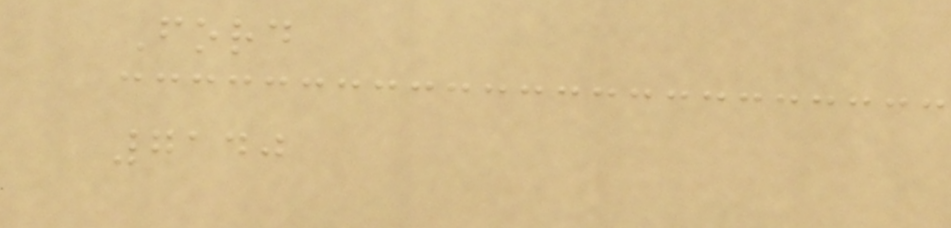Ford
7140
